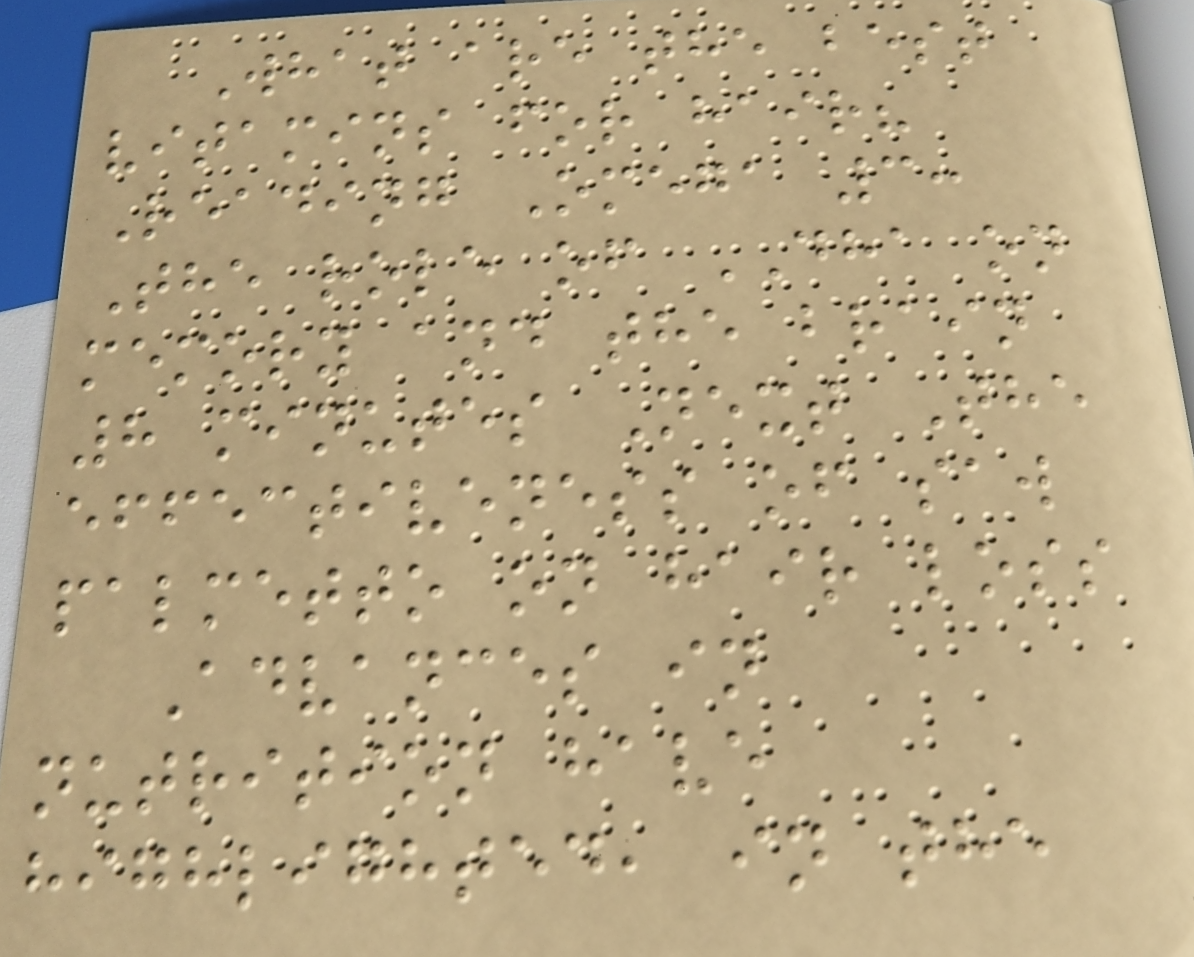What are the best
vitamins for hair?
Reading Omega 3:
The role of DHA on
memory and the brain
8 minutes Next The
effectiveness of saw
palmetto on hair loss
Advances in
nutrition have
highlighted, in the
